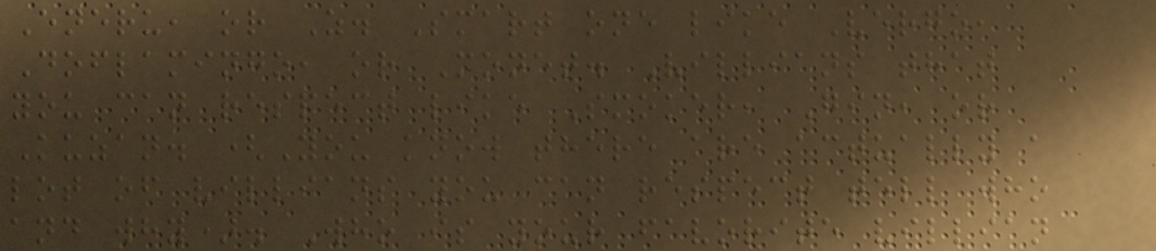Eneru, or Z. Smart one like Vergo,
Doflamingo, or Monet. Villians that
you can respect like Smoker, Gin, or
Kuzan. (You know there are actually a
lot of villians you can respect tell who
and why). Who is your favorite villian
